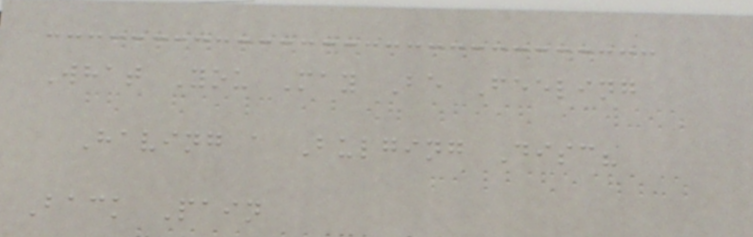What You May Be Feeling
Having a Bulging Disc?
Back Pain
